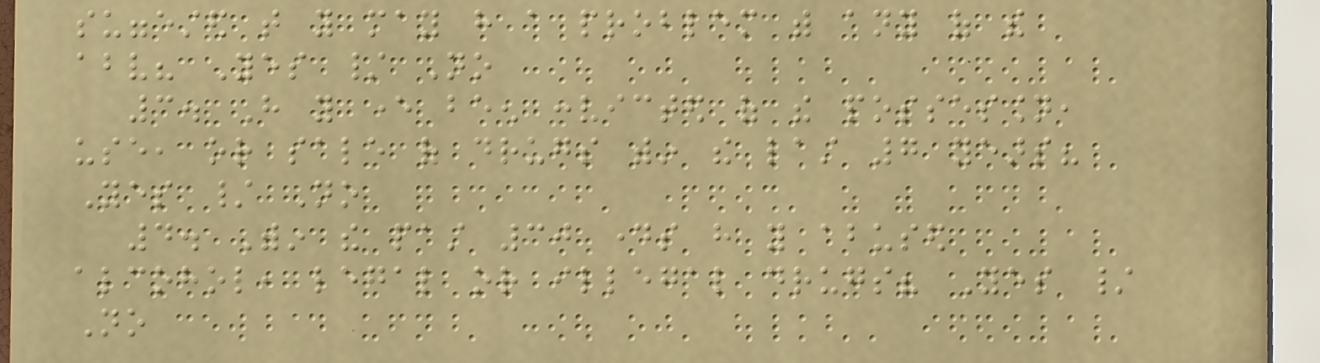suggested that you may have a problem with any of the
above? Yes / No
3. Have you ever been convicted of the possession,
use, or sale of drugs within the last 7 years?
Yes / No
4. Within the past 30 days have you abused
alcohol, legal or illegal drugs? Yes /
No
